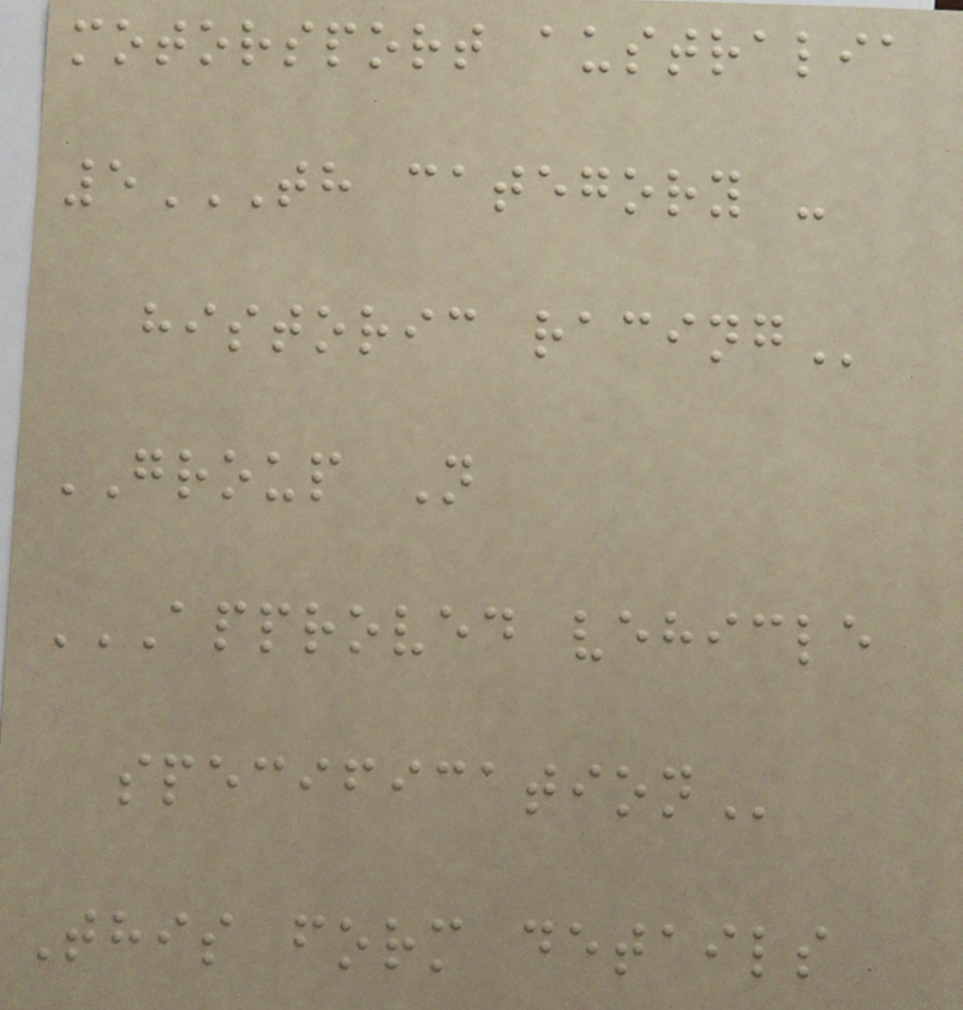motorsport australia
5TH CATEGORY -
HISTORIC RACING
GROUP N
APPROVED VEHICLE
SPECIFICATION
This form details
